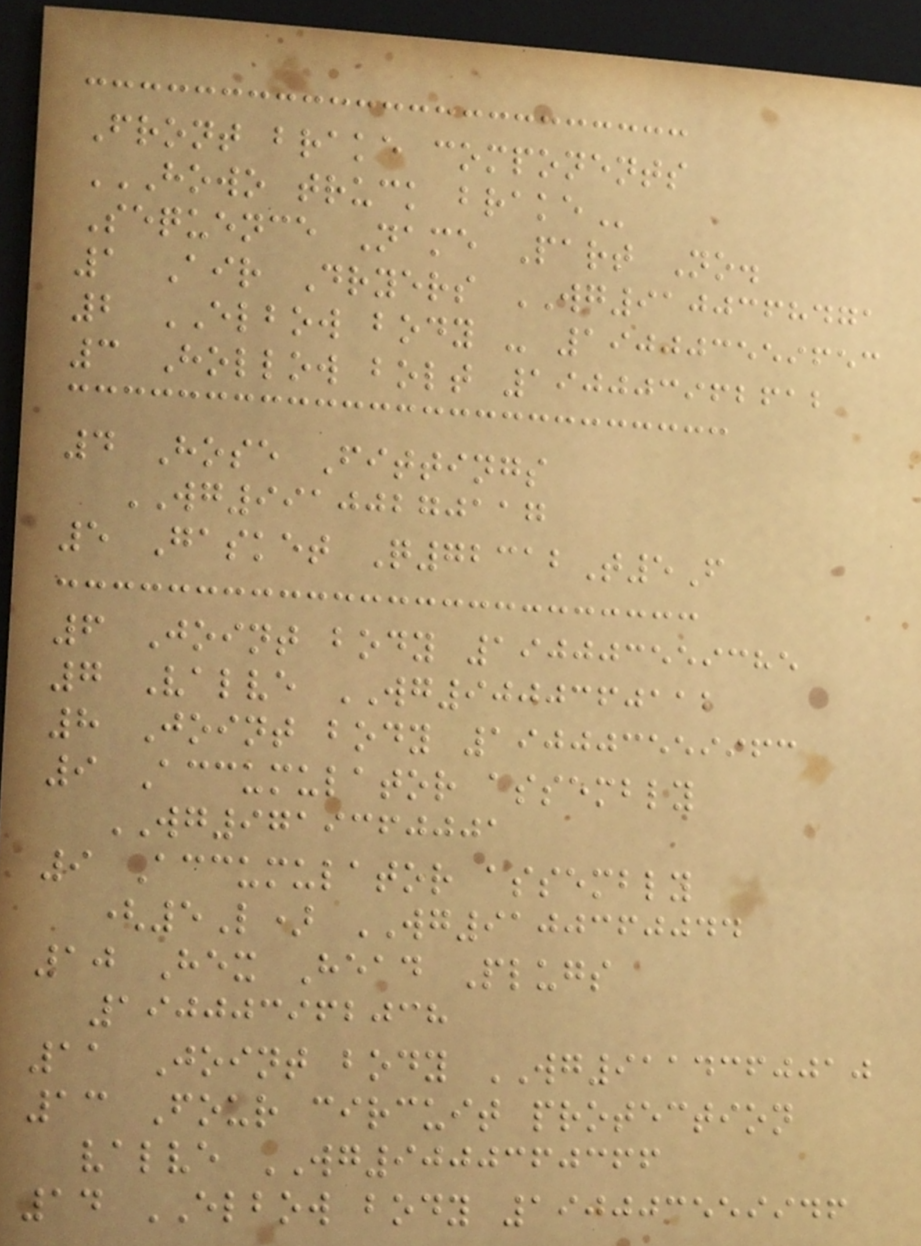Front brake components
HOWO TRUCK BRAKE
Sequence Name Part No.
1 Air Dryers WG9100368471
2 ELBOW body - 190003559653
3 Hollow bolt 190003962612
4 Hose Fittings
WG99100270117
5 Gasket Q72312T5F
6 Joint body 190003559385
7 Valve WG9000360112
8 Joint body 190003559963
9 Accumulator assembly
WG9719360001
9 Accumulator assembly
(5L) WG9100360044
10 Hex Head Plugs
190003962038
11 Joint body WG9114360010
13 Four circuit protection
valve WG9000360366
14 ELBOW body 190003559946
